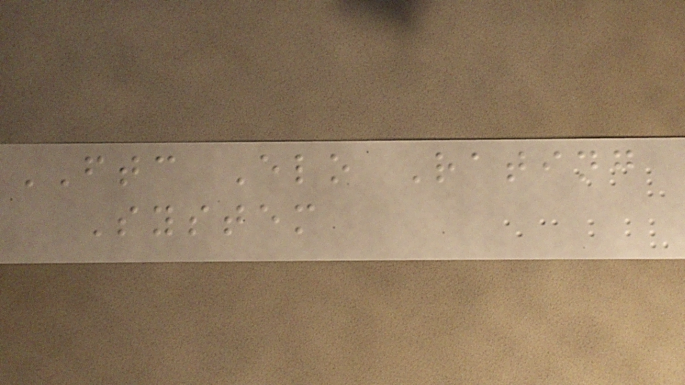FTC Elo Rating
System
